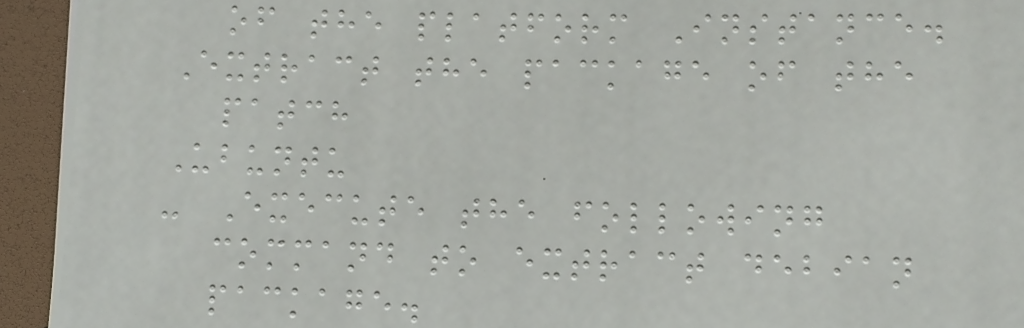of the platform Instance.
Extract the package of the
patch
Ubuntu
- Execute the following
command to extract debian
package.
